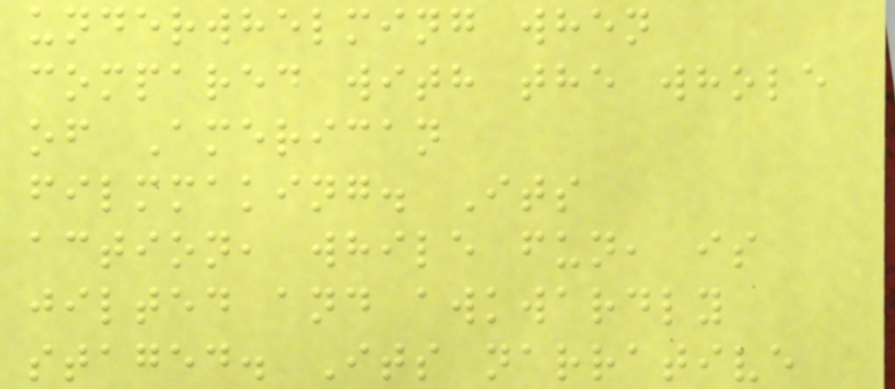underwhelming when
compared with the whole
of American
filmmaking. Its
action, while fun, is
jilted and awkwardly
staged. Its narrative
